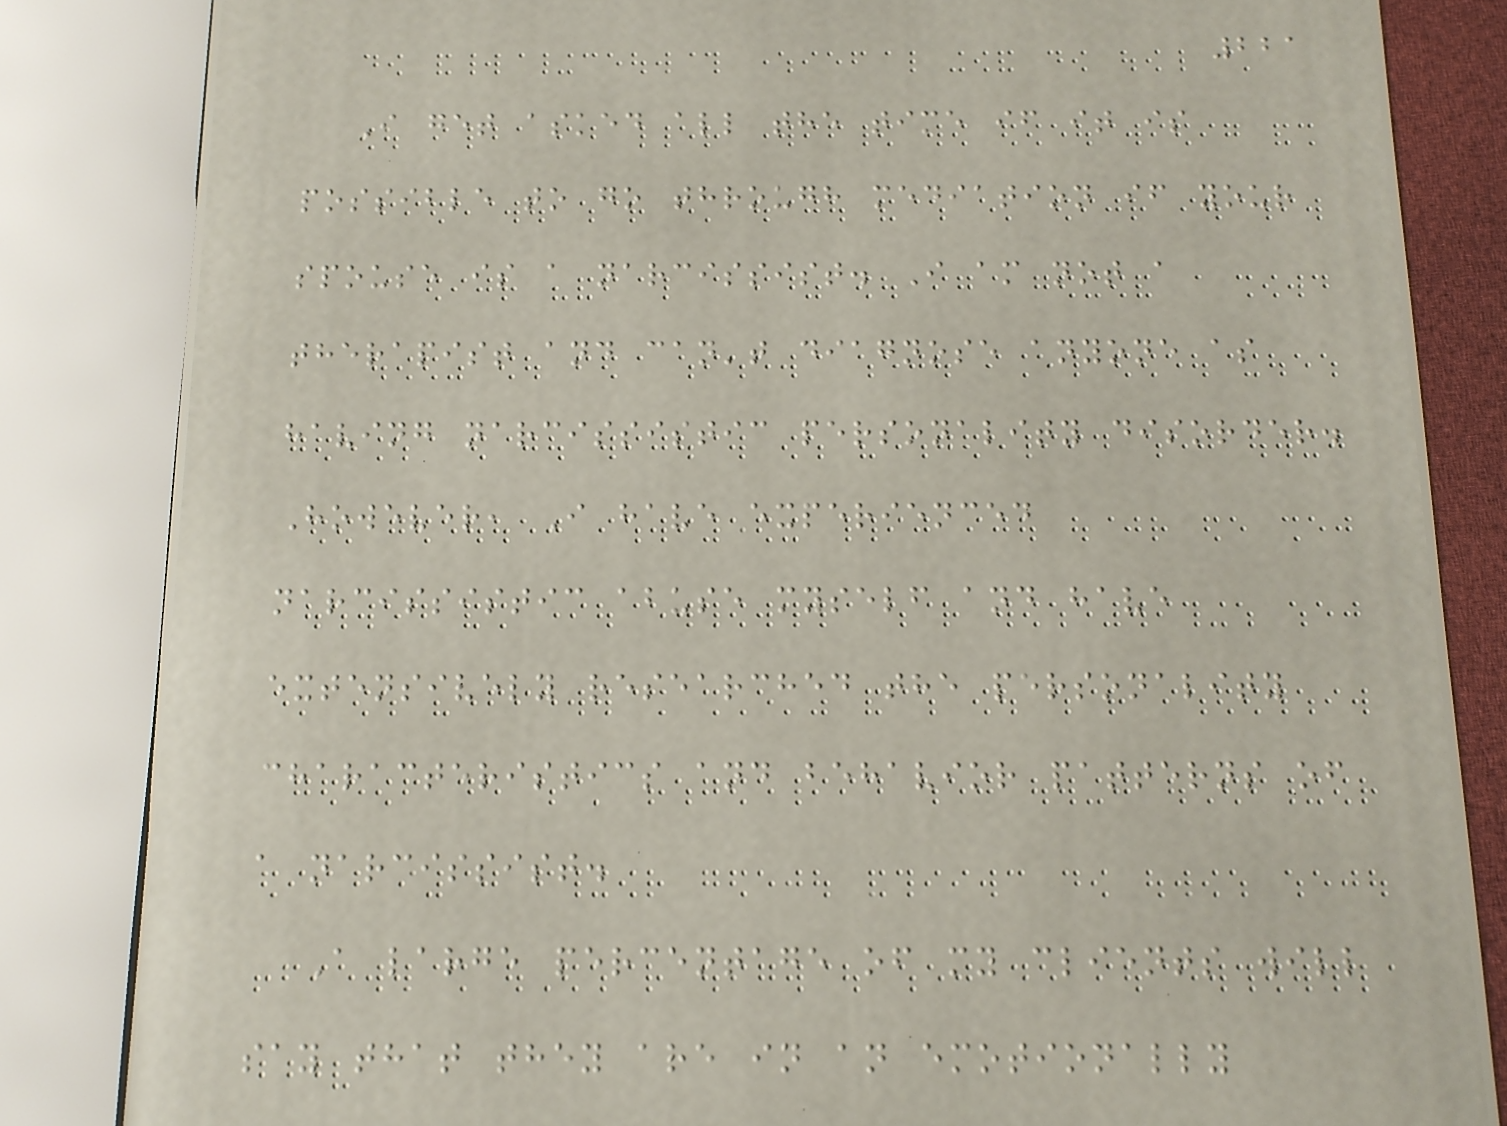221
I get asked all the time if it is
possible to go through mediation if your
spouse is a narcissist. I am not a
therapist and can't diagnose anyone as
having narcissistic personality disorder.
However, I have experienced
narcissistic abuse myself and have
extensively researched the personality
characteristics and behavior patterns of
a narcissist.
A large percentage of my clients will
say that they are in an emotionally
